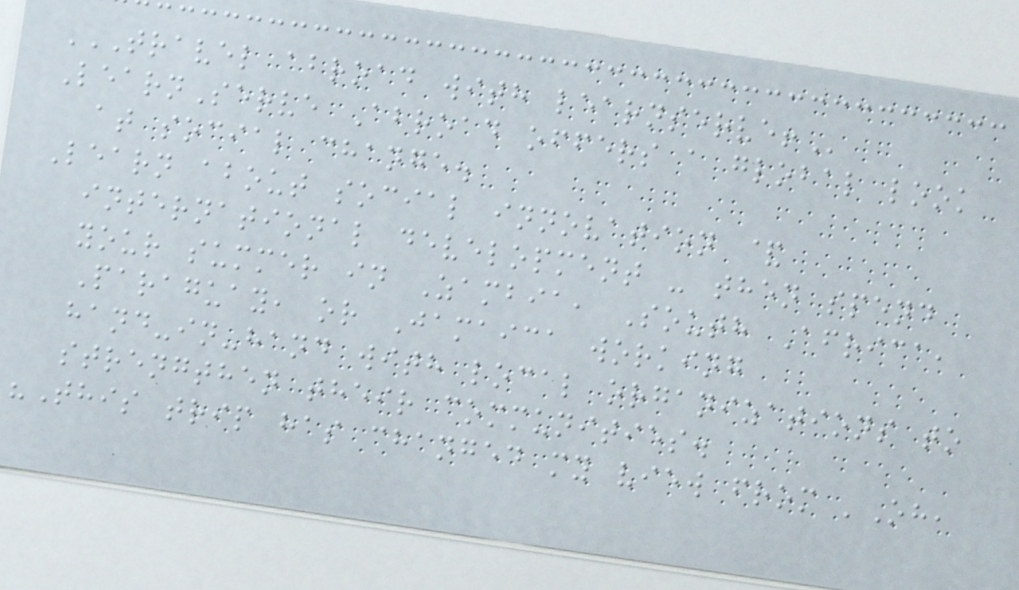TRAVEL ABROAD WITH LEARNSERVE!
LearnServe Abroad offers a global look
at social change.
Learn about social innovation &
international development - then spend
your summer in Zambia, South Africa,
Paraguay, or Jamaica working
hand-in-hand with local organizations to
strengthen their communities.
"This trip has changed my view from 'Oh,
